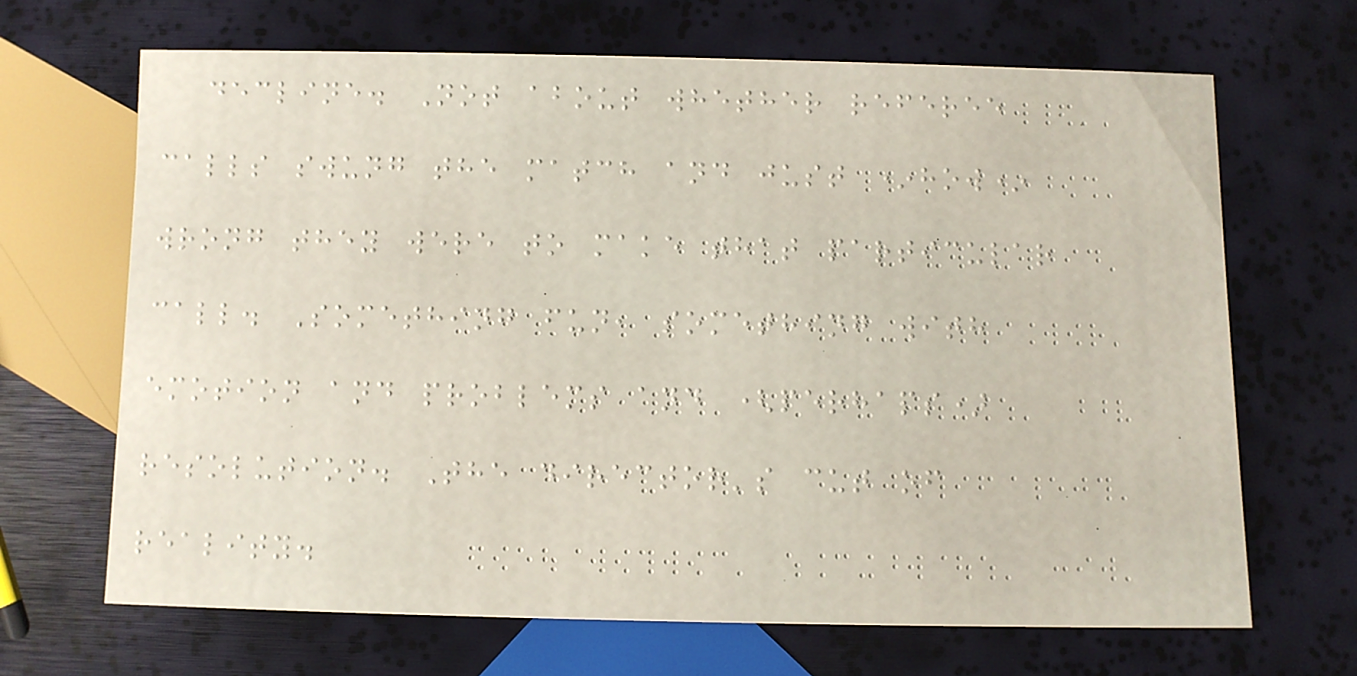decline. Not about whether referee
calls swung the match and just *how*
wrong they were to make that particular
call. Something fun, something with
emotion and problems and (perhaps)
resolution. The director's cut of
reality.
